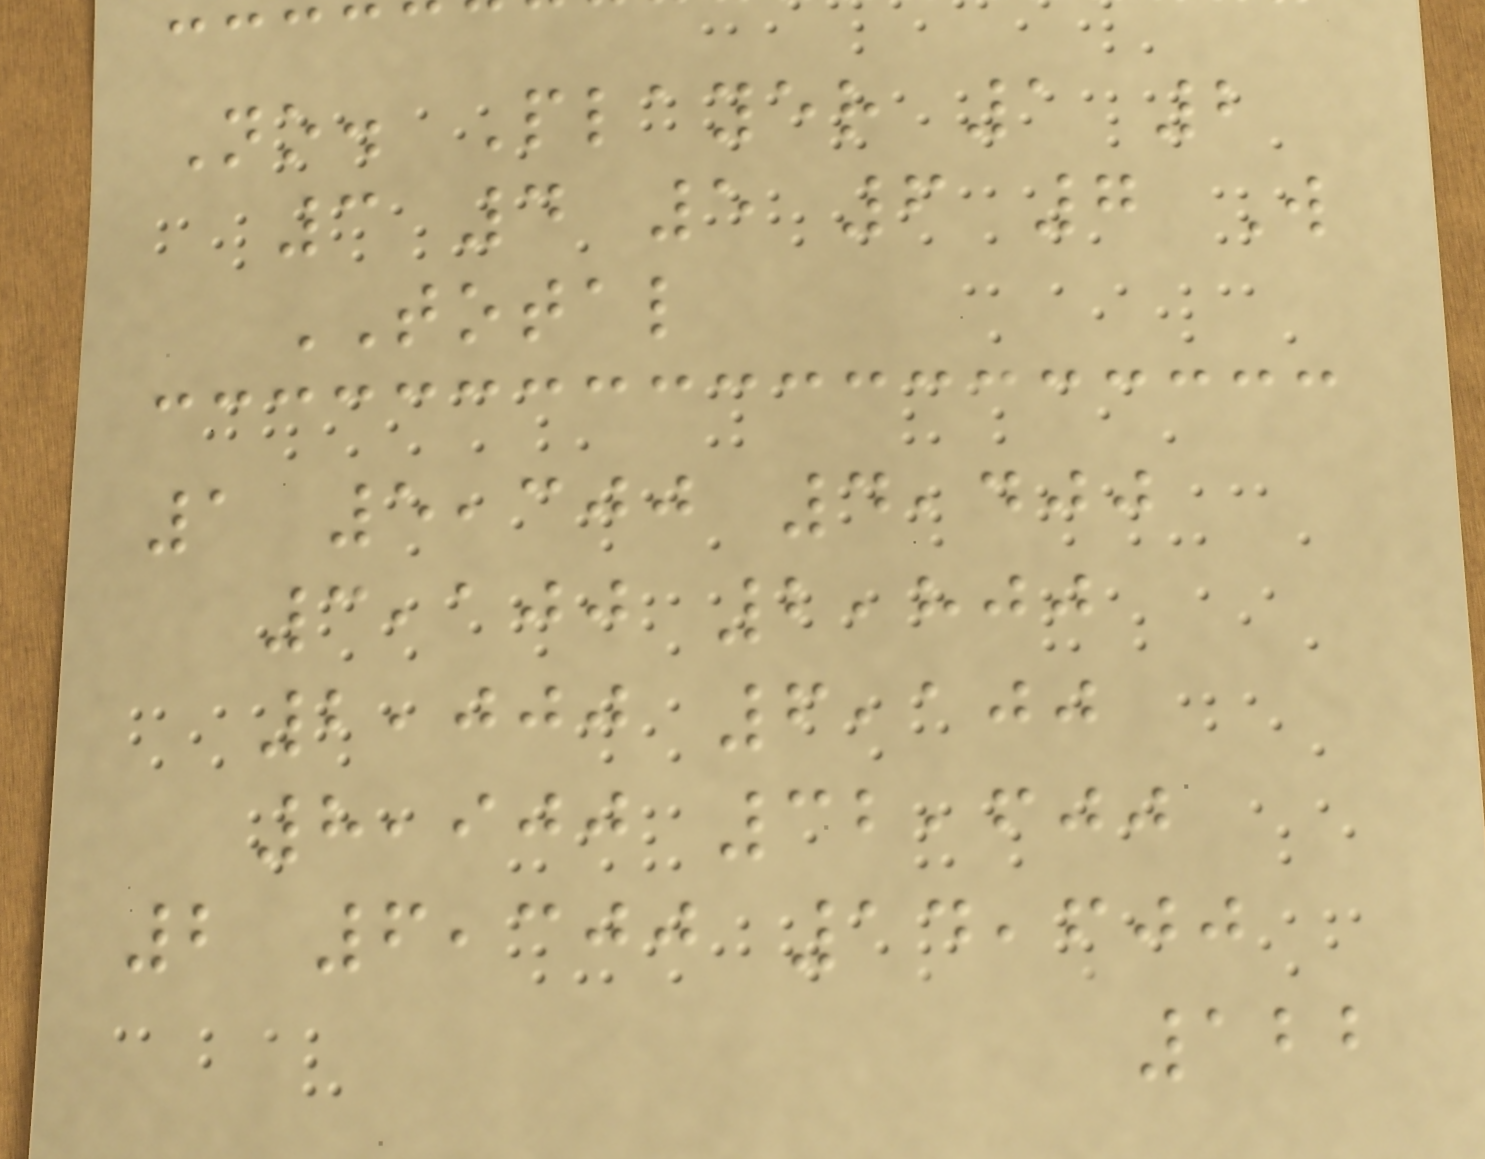No. Player 1 2
3 4 5 6 7 W
TOTAL
1 5,300 4,400
3,100 2,800
2,000 6,100
8,900 32,600
2 6,300 14,600
122
